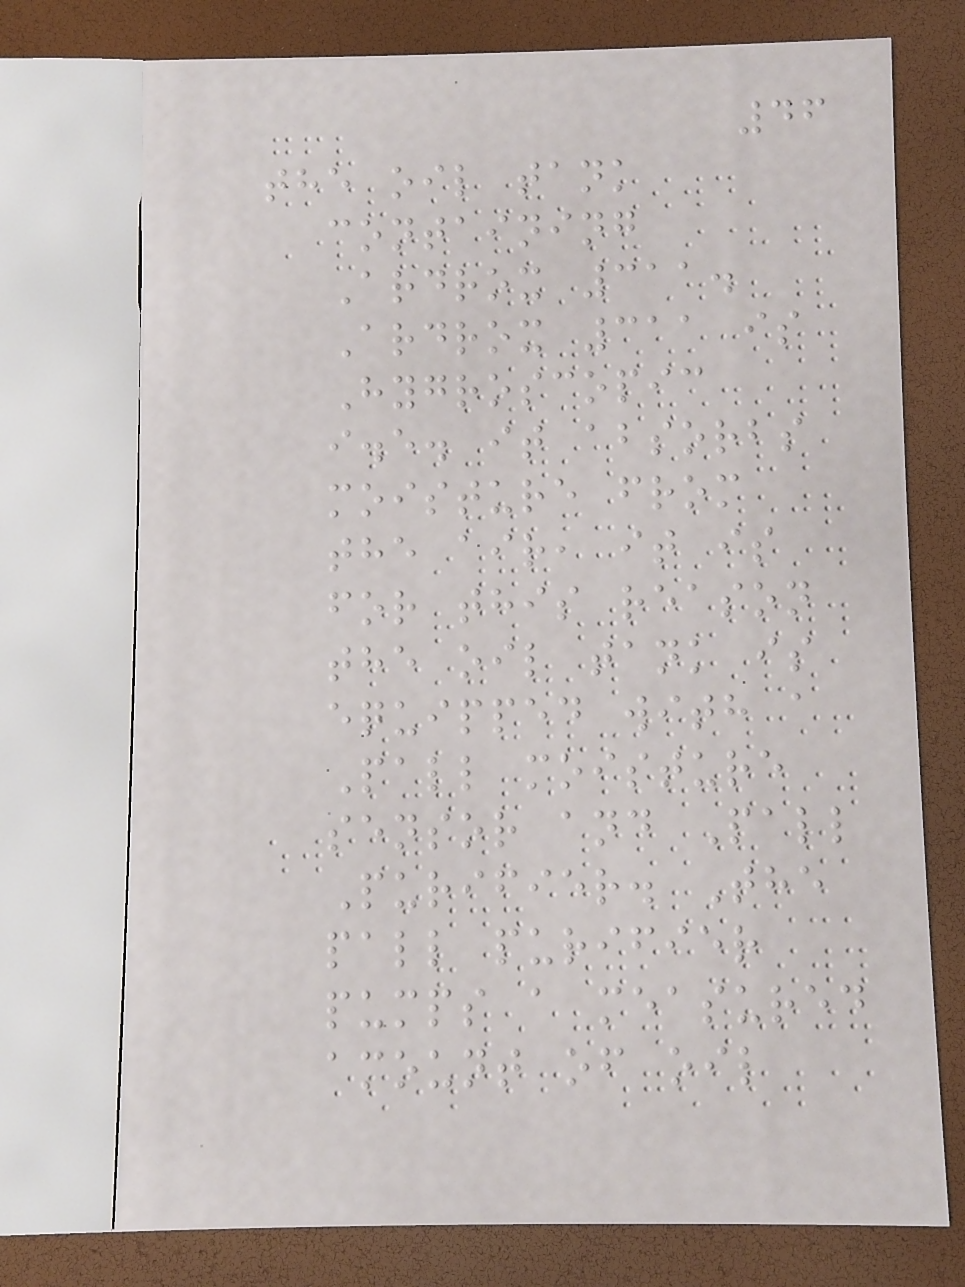46
the oil tank
containing
Ardrox 311.
Ardrox 311 is
Hygroscopic
i.e. it absorbs
moisture from
the air, it is
for this reason
the oil tank is
equipped with a
Pall moisture
sensor and Pall
Purifier. The
pall purifier
pumps a measured
amount of oil
